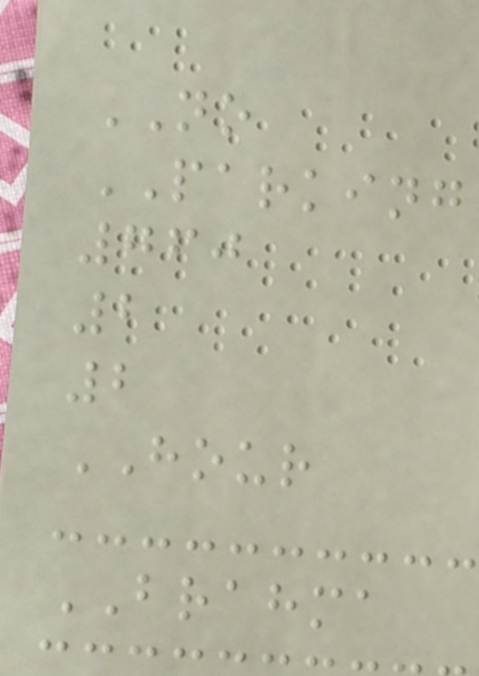NO
PARKING
760
2
2
HOUR
BRAHMA
